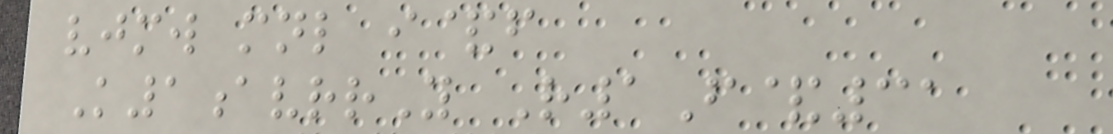vjmw mnl i&f
K1avrrY R1F&31
